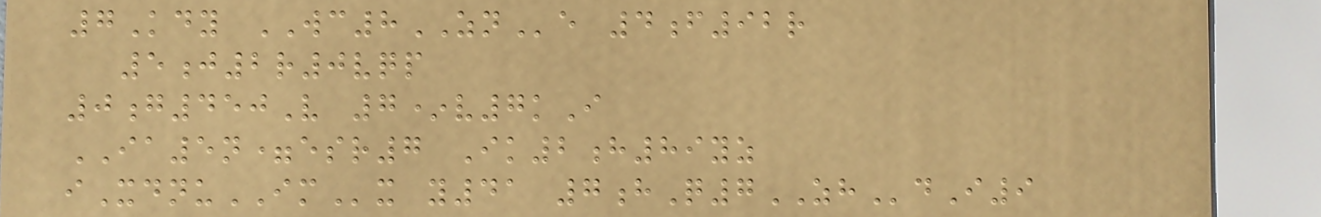7Kdy WC8ZNe 4f92r
5j2r0vqp
0g450V 7*v7kI
IA5n=esr7 Ik2h89yz
iXdnuIMx y41 7hQ7ZHdI9
